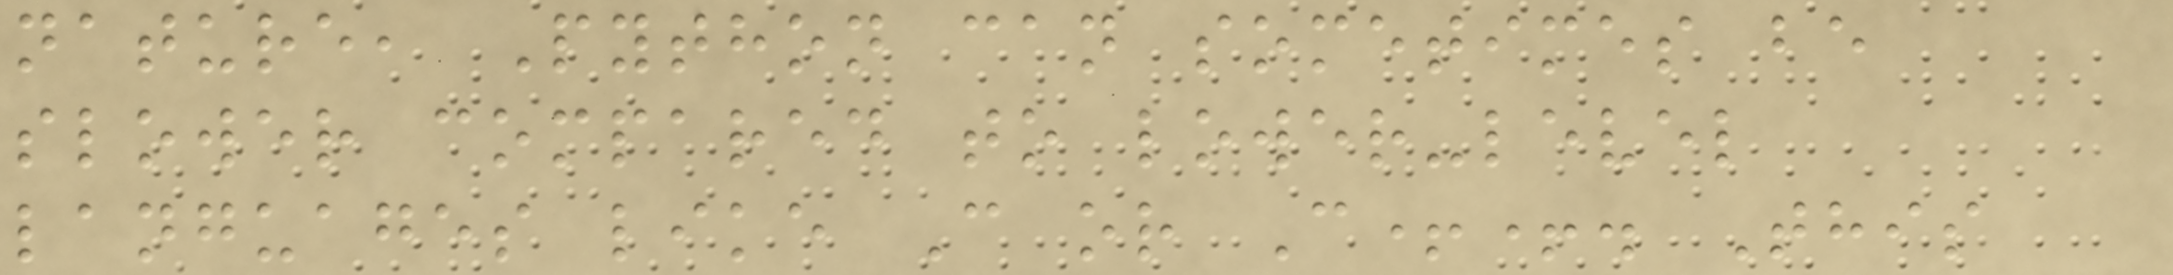nature, Python can sometimes be
slower compared to lower-level
languages like C or C++. This
